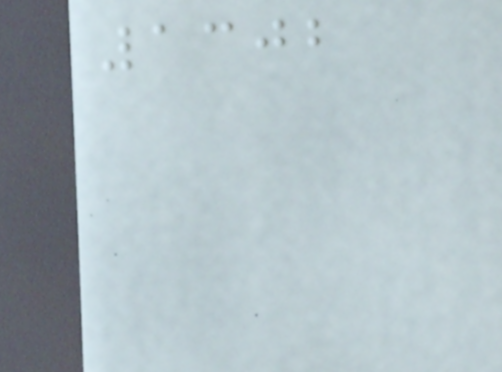1302
